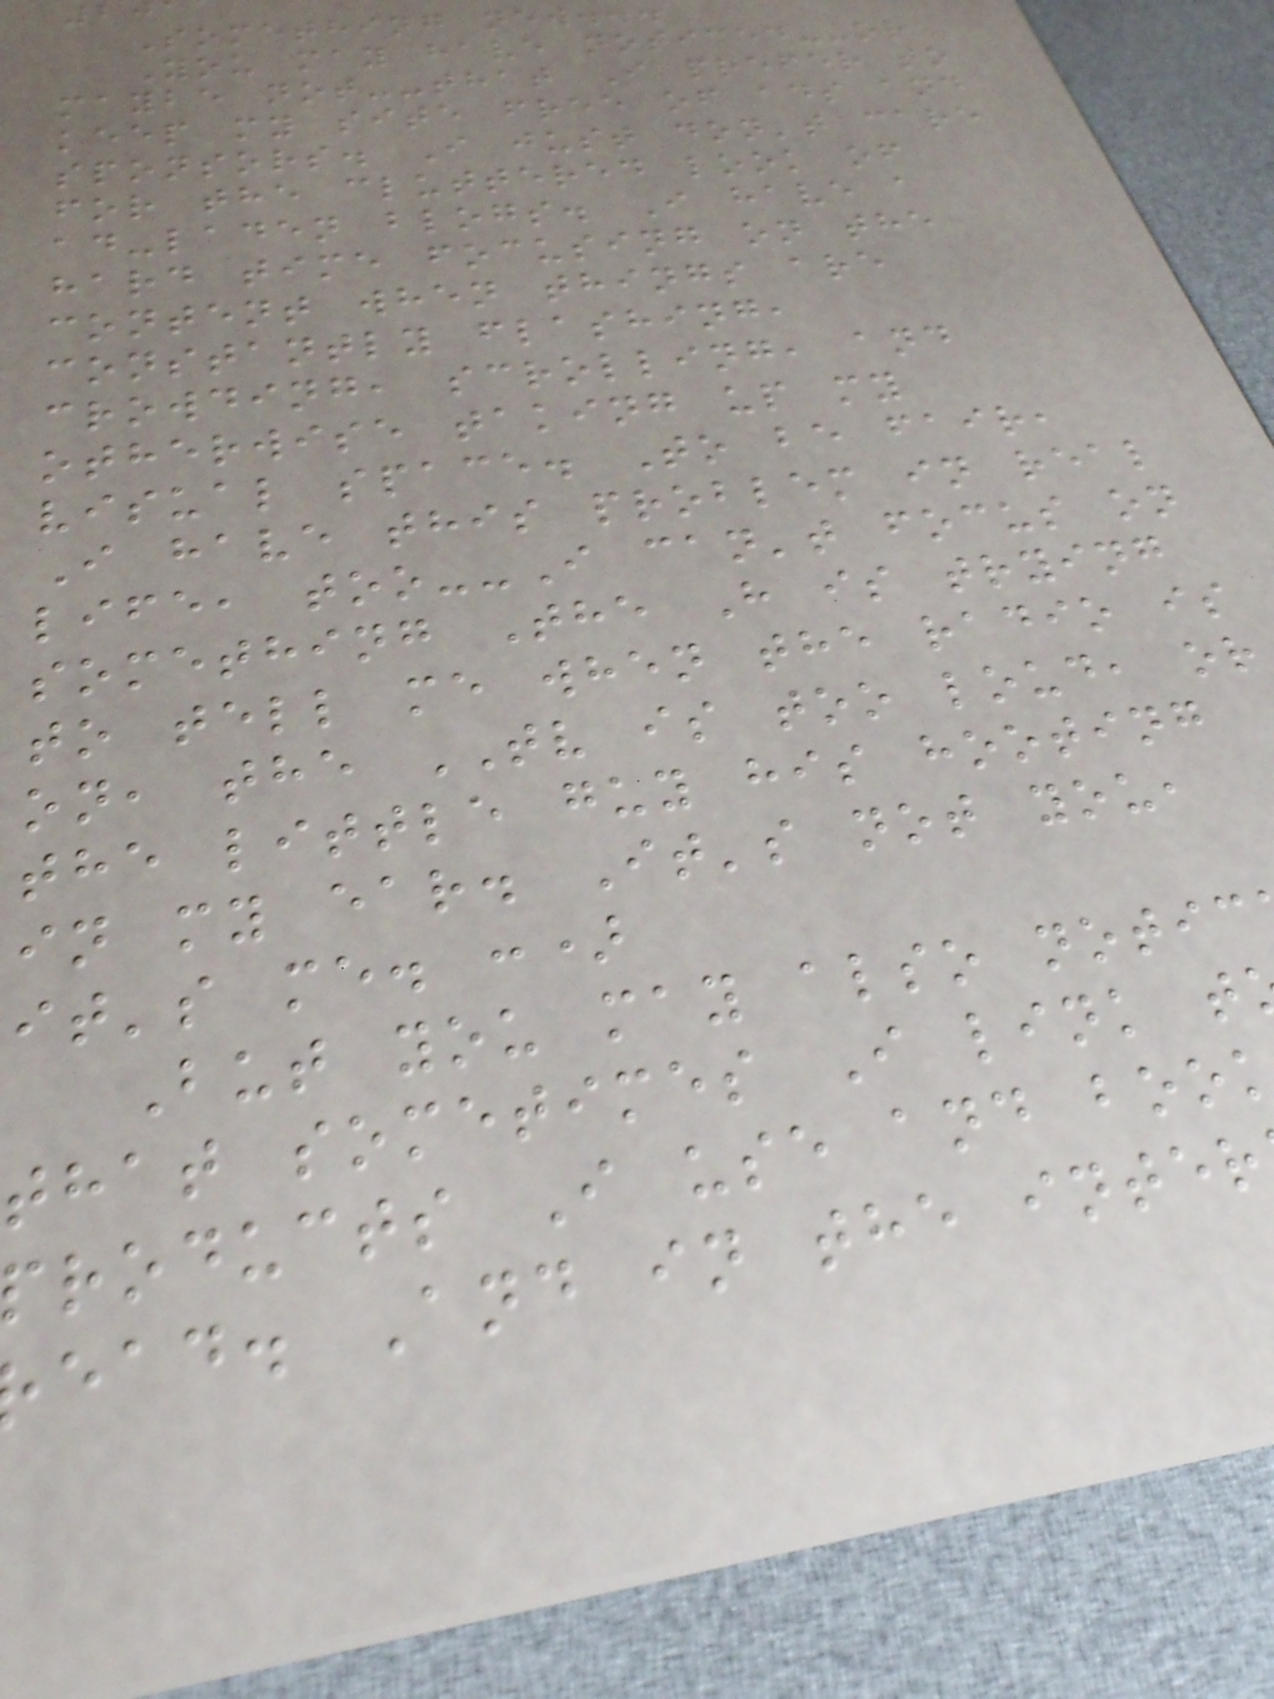Something new...
You may have noticed--or
maybe not--that I prefer to
keep my site free of ads and
sponsors. I just don't care
for the cluttered look of
ad-laden blogs. I have a
hard time focusing on the
content when things are
constantly flashing,
crowding, scrolling, and
otherwise taking up my
visual space. To be fair,
I have this problem in real
life, too--I can't focus on
something The H is trying
to tell me when the radio is
on, the TV is too loud, or
the little guy his hooting
in my ear. It's not you,
it's me. :)
But you may also notic
that sometimes I link t
products I use and boo
ead. And in the inter
